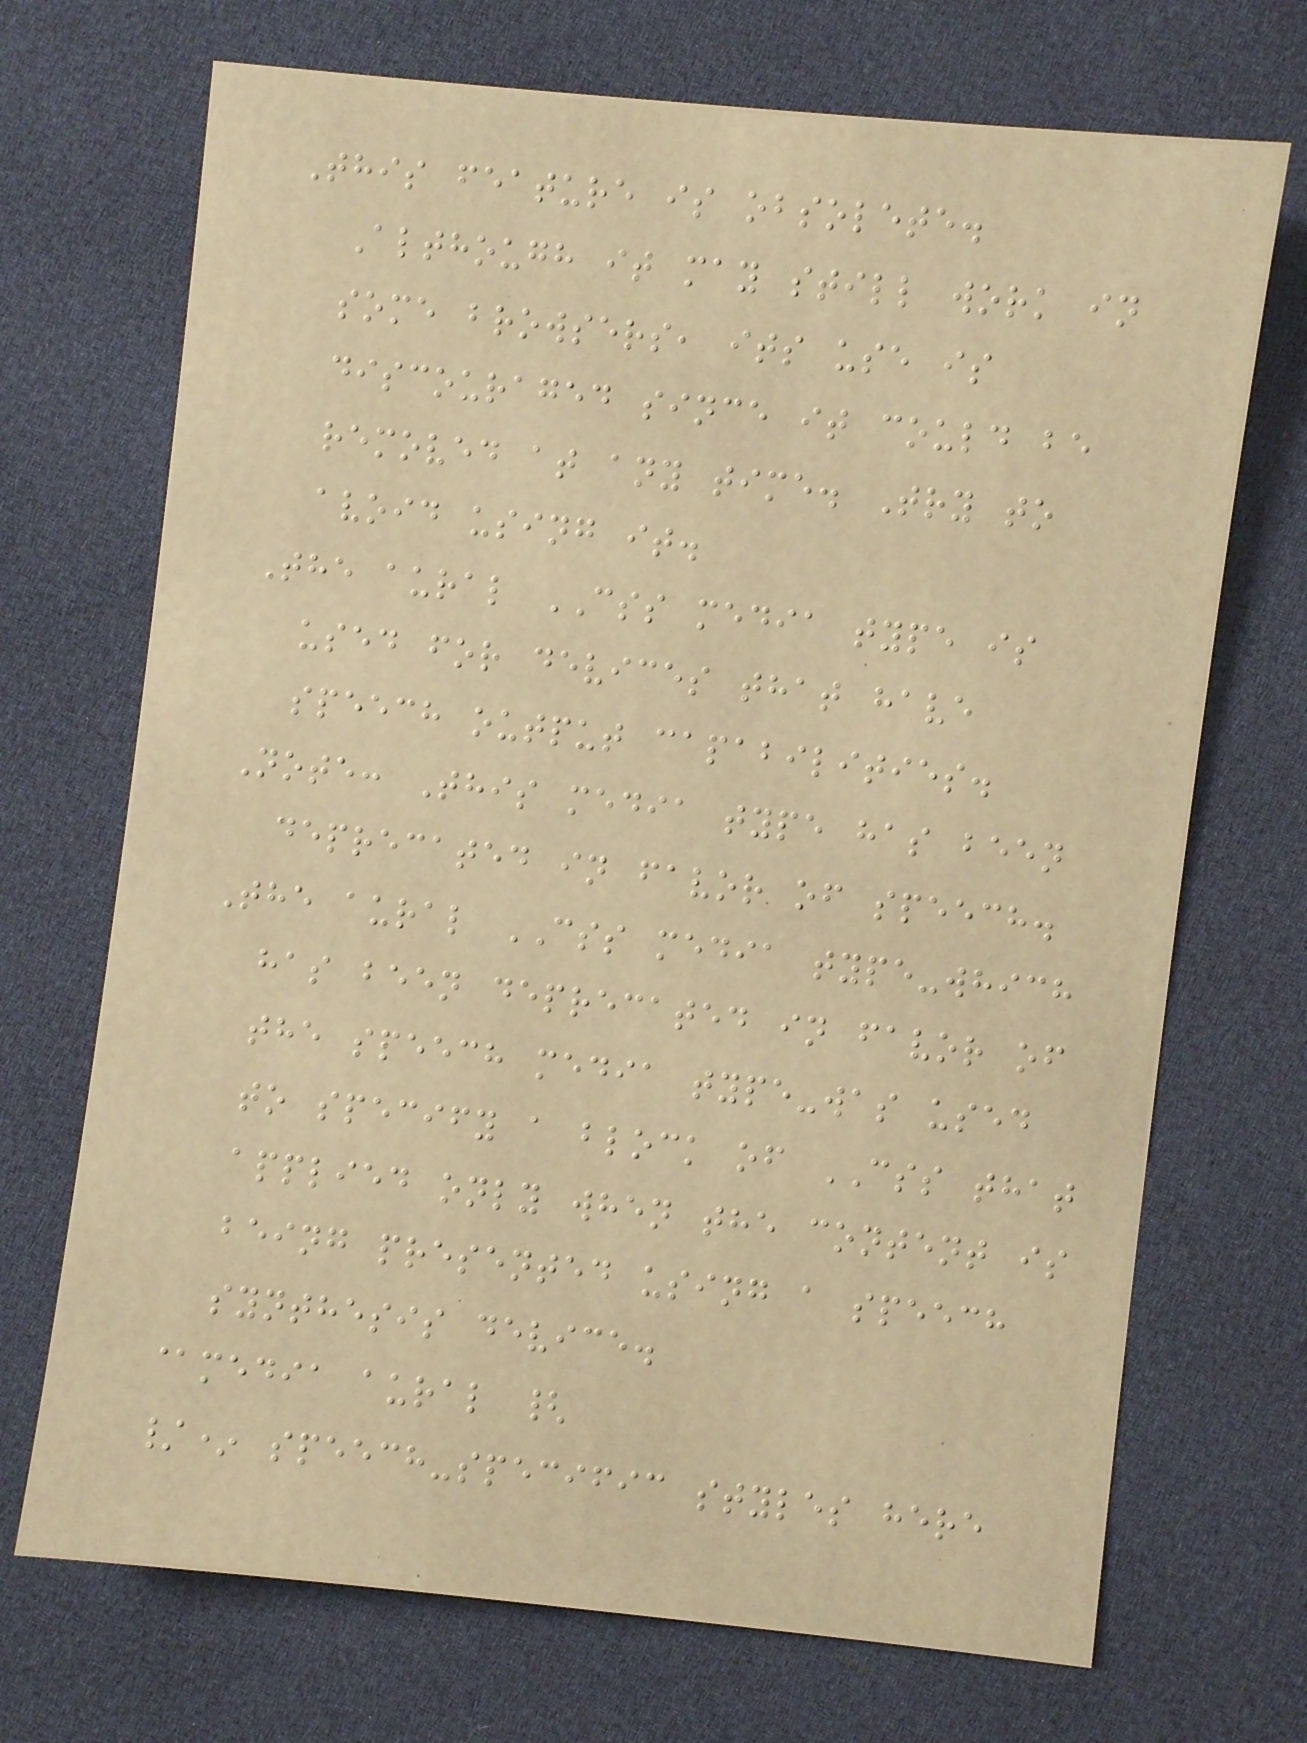This feature is obsolete.
Although it may still work in
some browsers, its use is
discouraged since it could be
removed at any time. Try to
avoid using it.
The aural CSS media type is
used for devices that have
speech output capabilities.
Note: This media type has been
deprecated in favor of speech.
The aural CSS media type-which
has been deprecated in favor of
the speech media type-was used
to specify a block of CSS that
applied only when the content is
being presented using a speech
synthesis device.
@media aural {
/* speech-specific styles here
